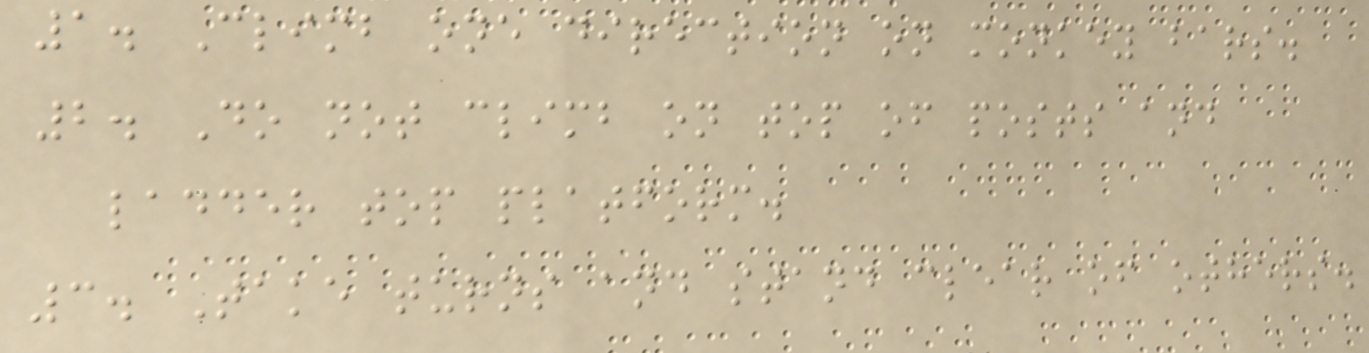1. Climb one direction on monkey bars.
2. Do not climb on top of posts and
ladder top platform.
3. Take turns and stand clear of others.
